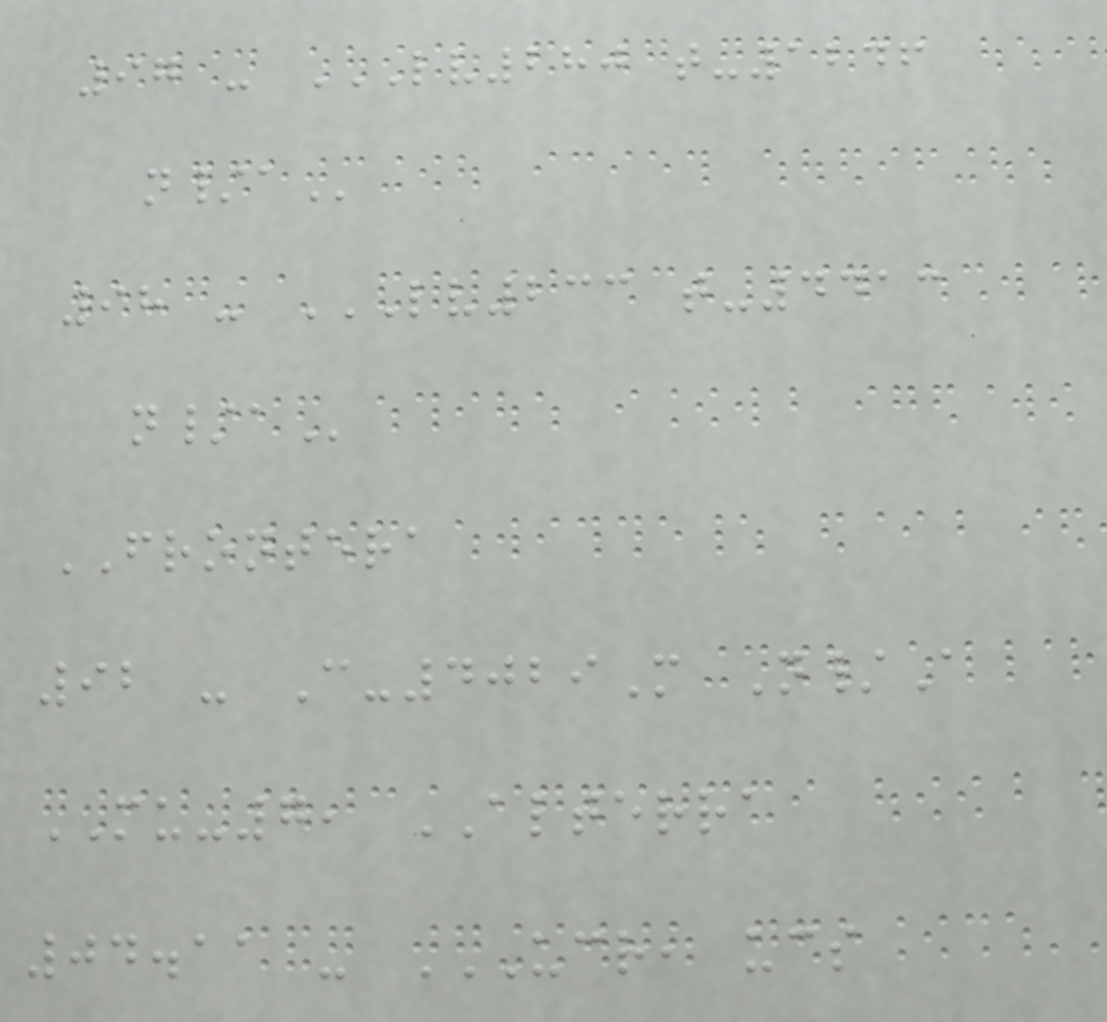97 - LV280 T-1246
N/A
98 - LV233 T-4413
N/A
FRONTERA
92 - C-4029M N/A
MU-7, ALTERRA
04.11 - UCR, UCS
